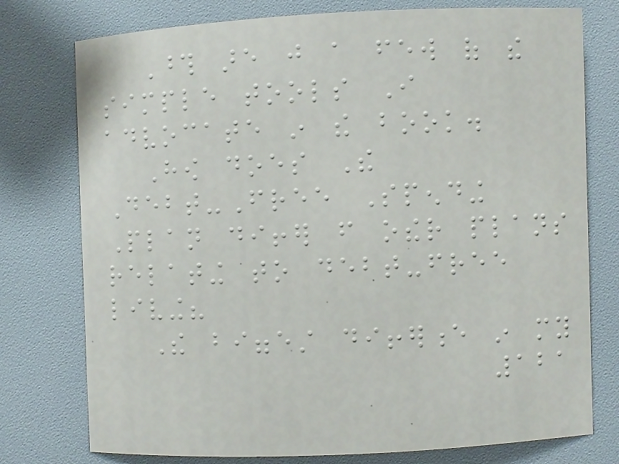Those are just a few of the
simple tools I
advocate in the book.
How does The
Debt-Free Spending
Plan differ from other plans
relating to debt-free
living?
The biggest difference in my
121
